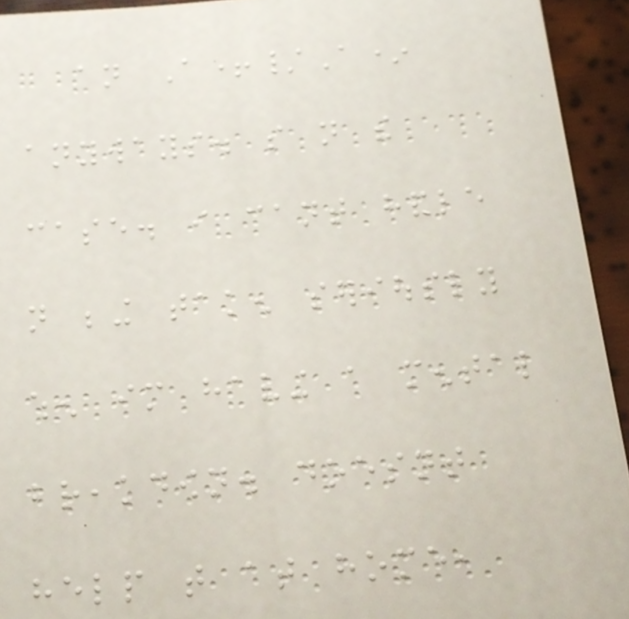an A+/A*
anyways. so not the
case. i cant handle
not being taken seriously
when im having a mental
breakdown. doesnt
help that at home,
